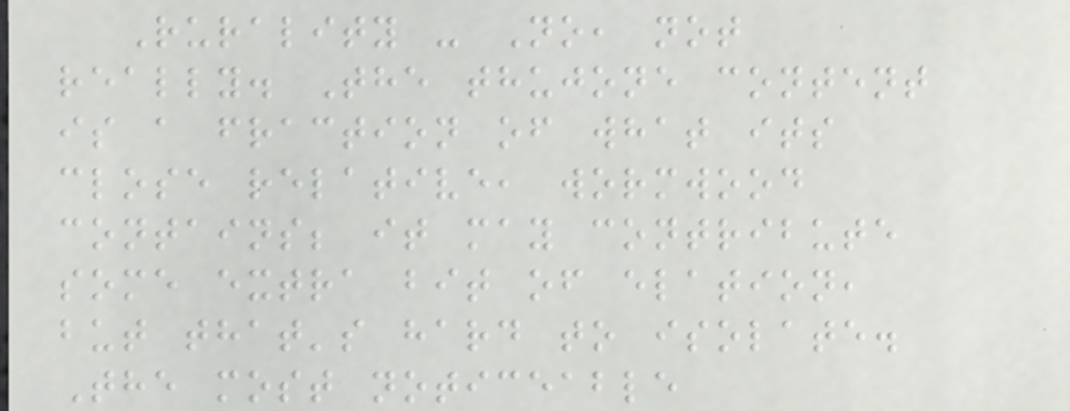Rurality - No, not
really. The thujone content
is a fraction of what its
close relative, wormwood
contains; it may contribute
some extra bit of elation,
but that's hard to isolate.
The most noticeable
